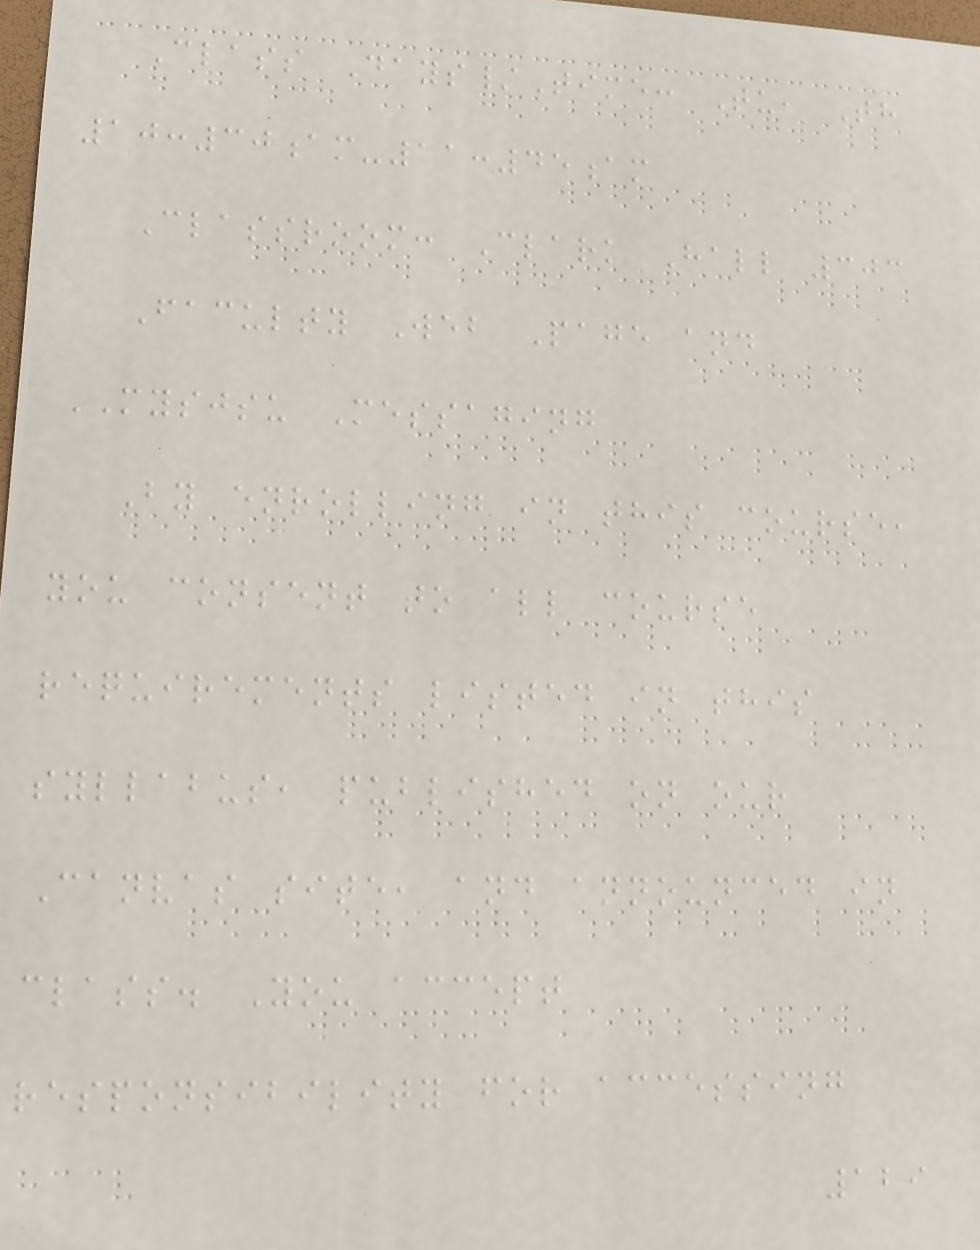Class Days/Time: Tu, Th
10:30am-11:45am
Classroom: Clark Hall 303
Faculty Web Page and
MYSJSU Messaging
By enrolling in this course,
you consent to all course
requirements listed in this
syllabus, published on our
Canvas site, and announced in
class. You accept
responsibility for accessing
129
